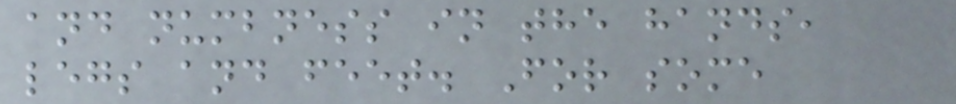and numbness in the hands,
legs and feet. For some
